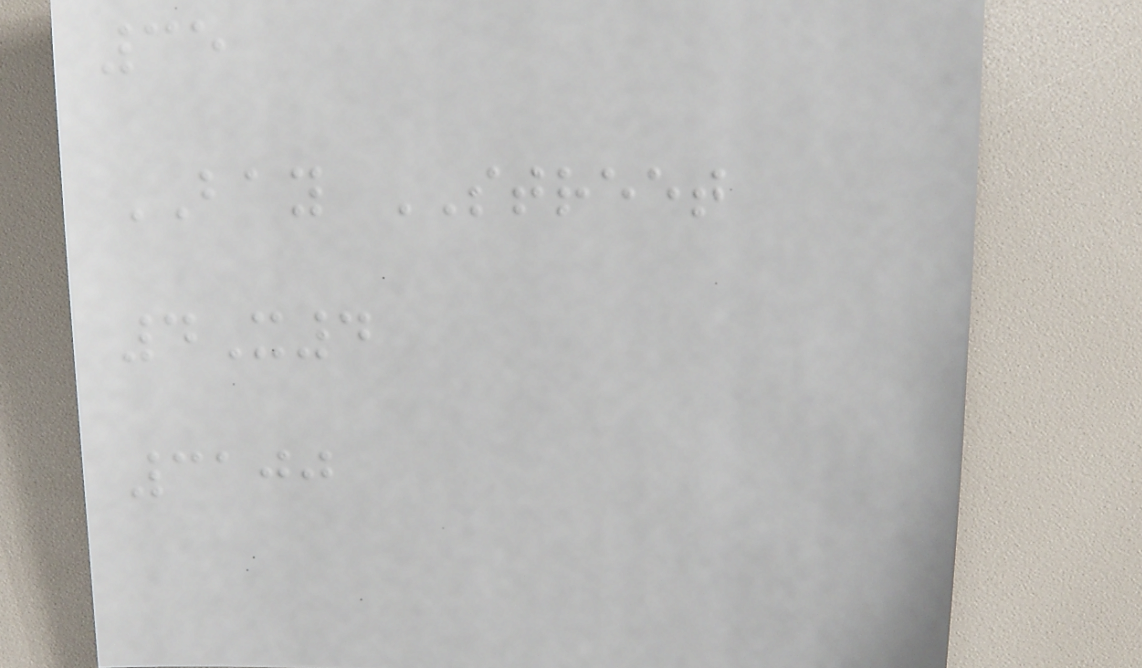35
BAY STREET
4X4
3100
